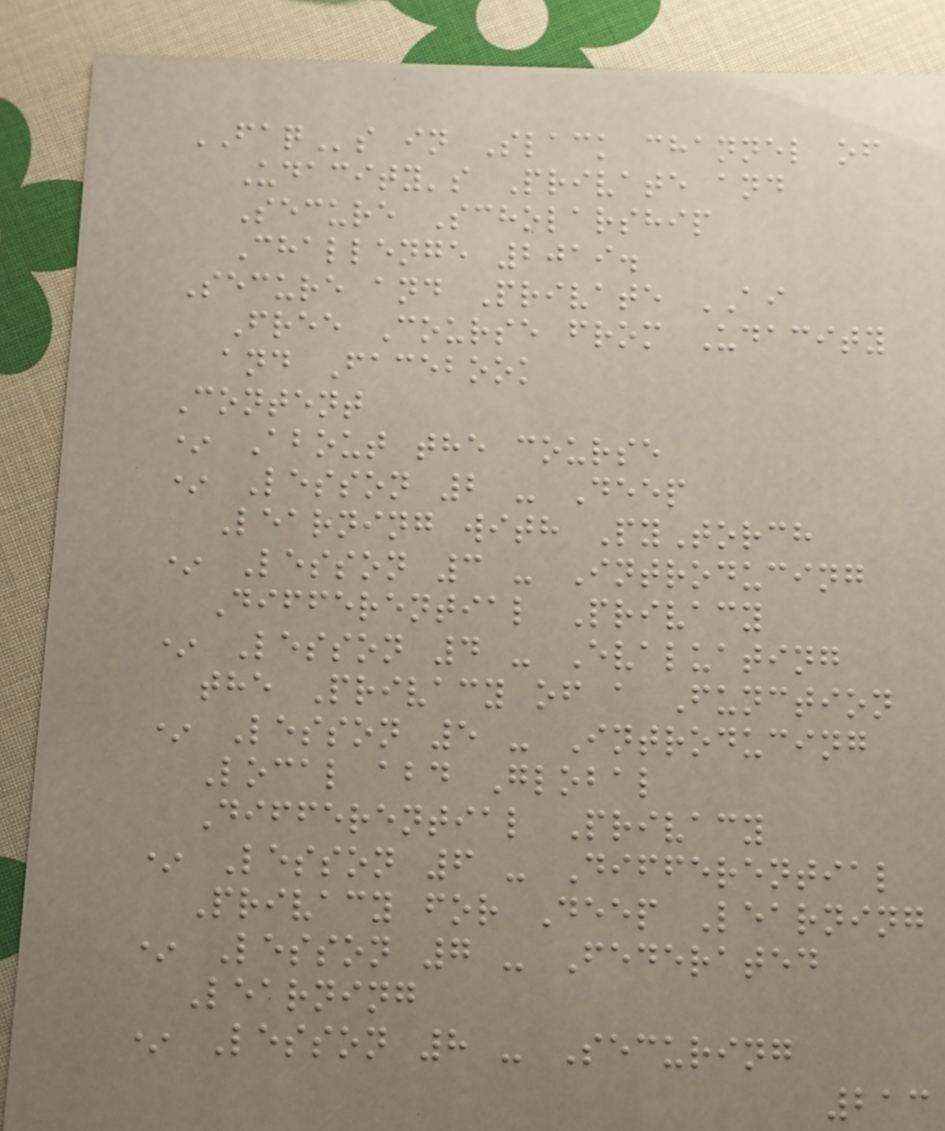FAQs in Slack channel of
Udacity's Private and
Secure Scholarship
Challenge 2019.
Secure and Private AI
Free Course from Udacity
and Facebook
Content
* About the course
* Lesson 2 - Deep
Learning with PyTorch
* Lesson 3 - Introducing
Differential Privacy
* Lesson 4 - Evaluating
the Privacy of a Function
* Lesson 5 - Introducing
Local abd Global
Differential Privacy
* Lesson 6 - Differential
Privacy for Deep Learning
* Lesson 7 - Federated
Learning
* Lesson 8 - Securing
213
